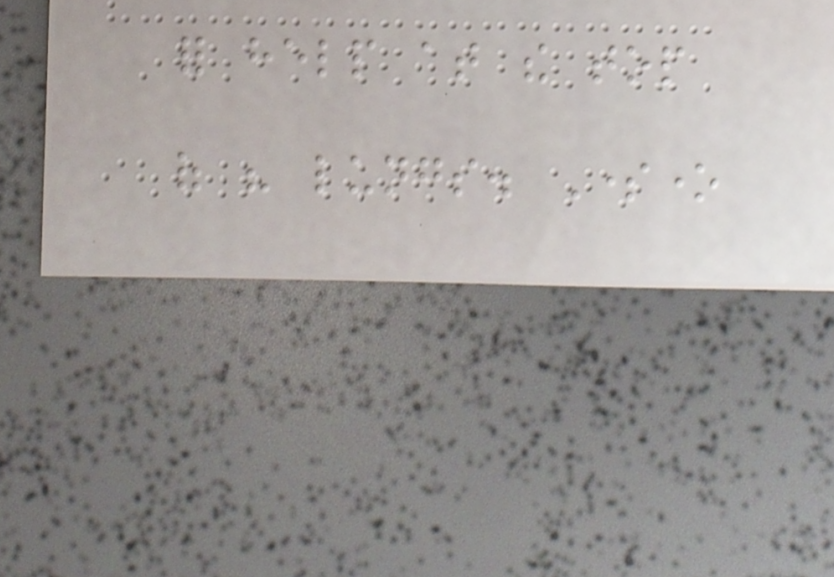for help at the top
of his lungs. Someone
